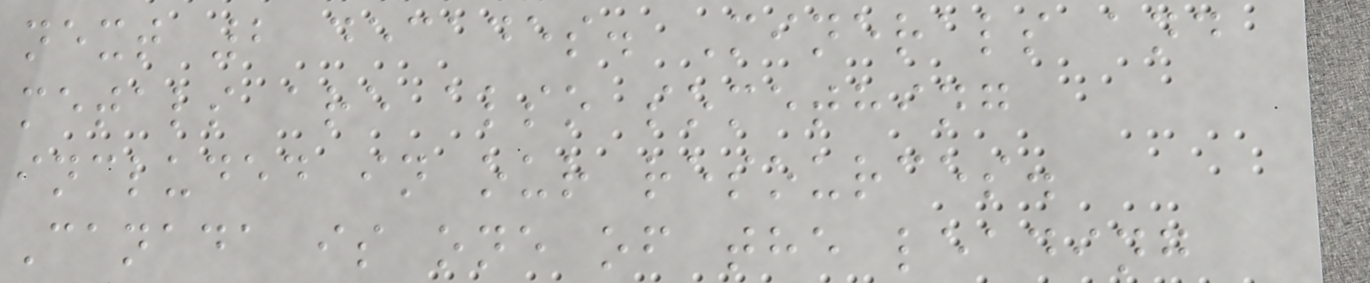next 2 decades. Minerals and
metals are also something
included in our resources.
Canada is one of the leading
